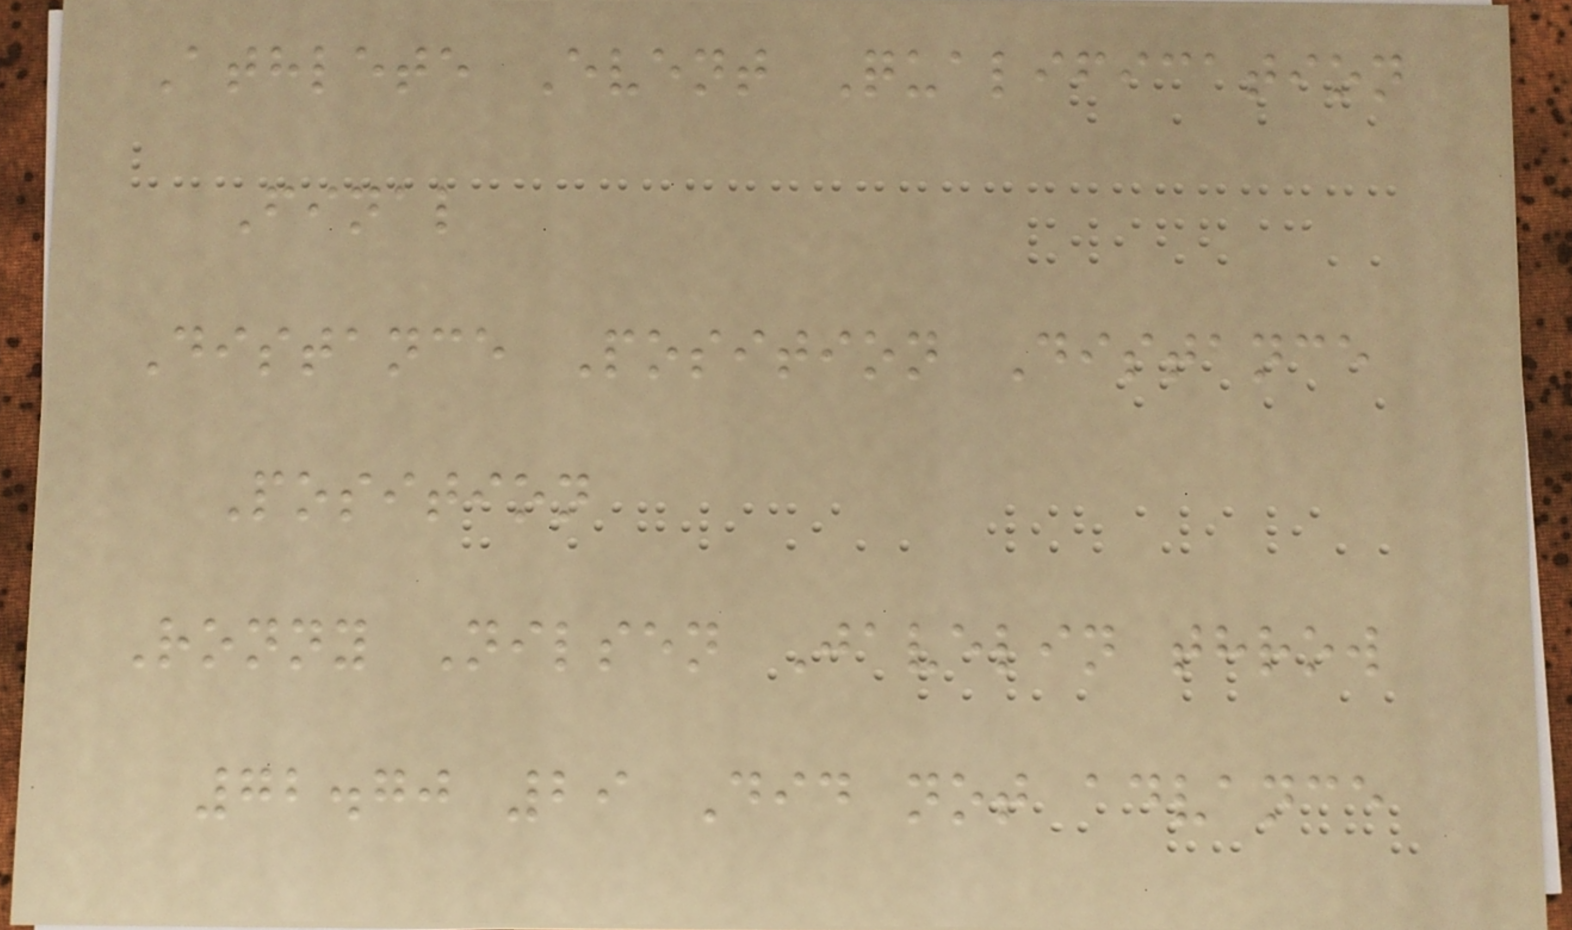Athlete Event Qualification
Final
Distance Position Distance
Position
Ronny Nilsen Javelin throw
72.70 29 Did not advance
